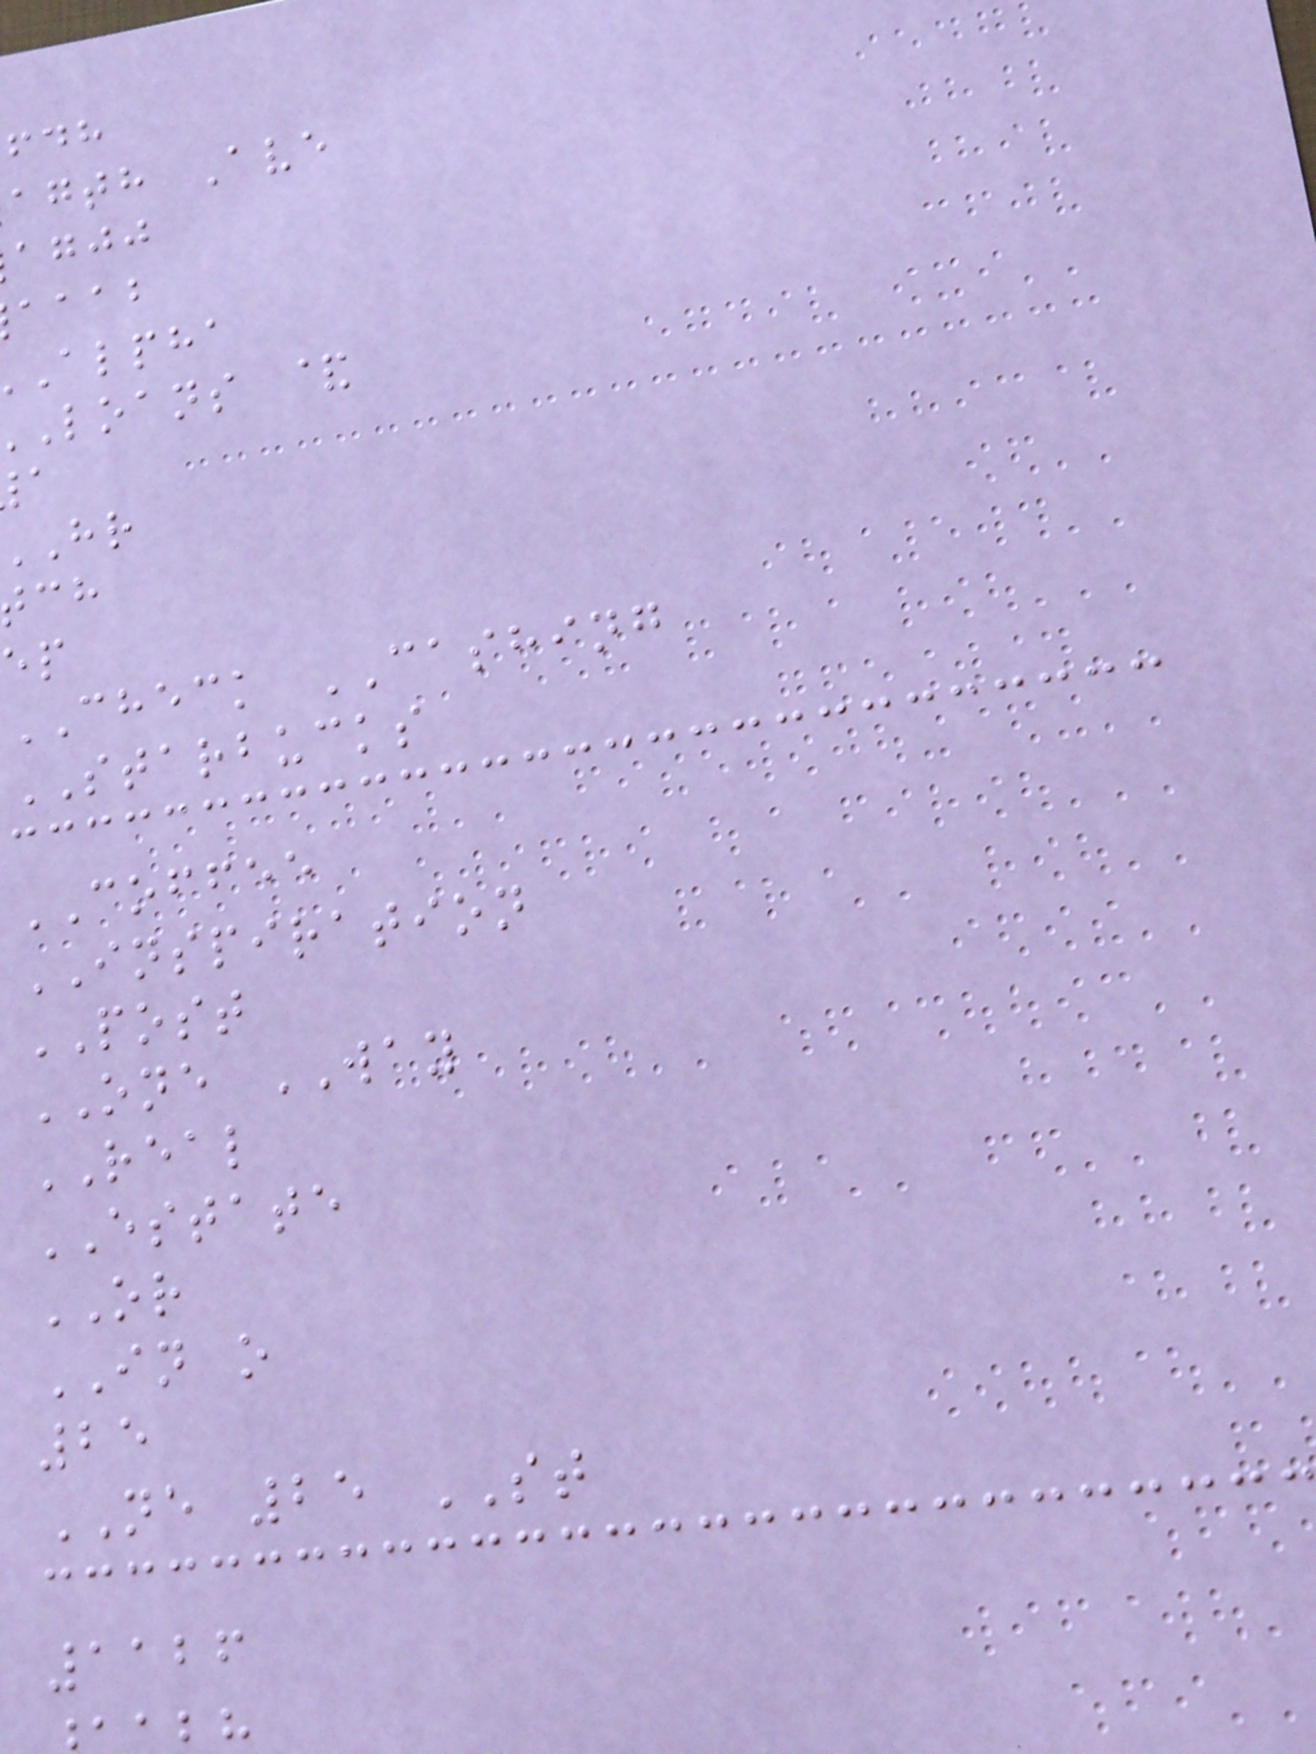agth Ave
agjj
aaab
alpha
loans &
ep
CHECK CASHING
STARBUCKS
COFFEE
INSPIRATION
POST
ONE WAY
REAL
ESTATE
OR
IN o
25
NE 25 ST
1126
